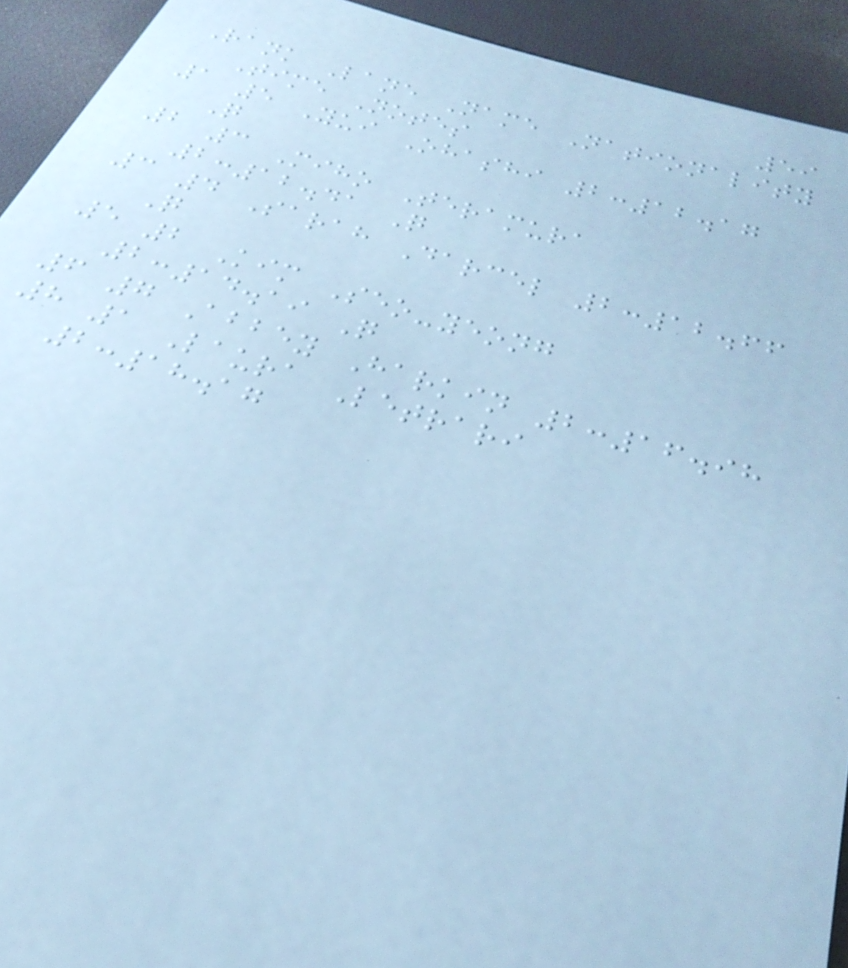59
Rank Lane Name Nationality
Time Notes
1 5 Yui Ohashi 2:12.17
Q
2 3 Miho Teramura
2:12.41 Q
3 4 Sarah Darcel 2:12.66
Q
5 2 Kim Seo-yeong
2:14.19 Q
6 7 Abbey Harkin 2:16.98
8 1 Laura Letrari
2:18.17
